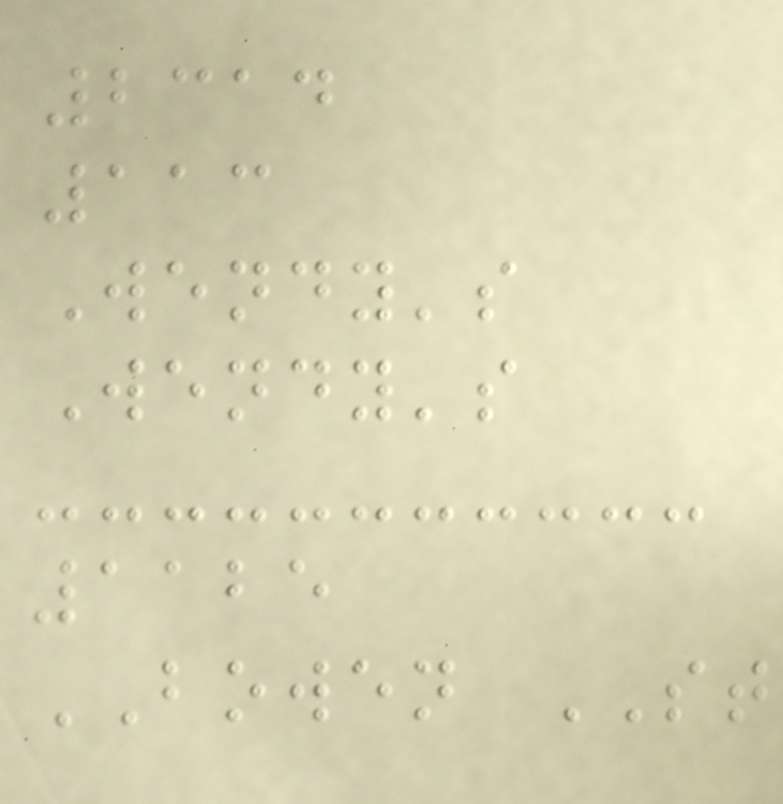2314
113
Wendy's
Wendy's
1125
BOWEN ST
